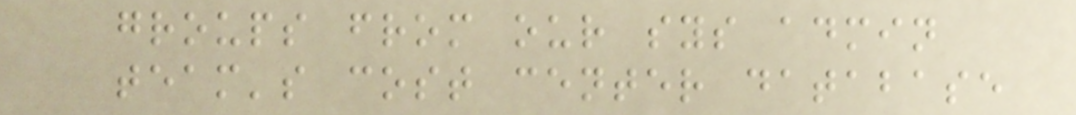groups from our sys admin
team's cost center database
